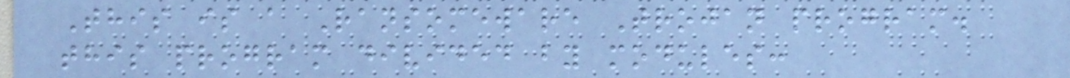This is a Ransomeware Trojan program.
this program divided by modules:
